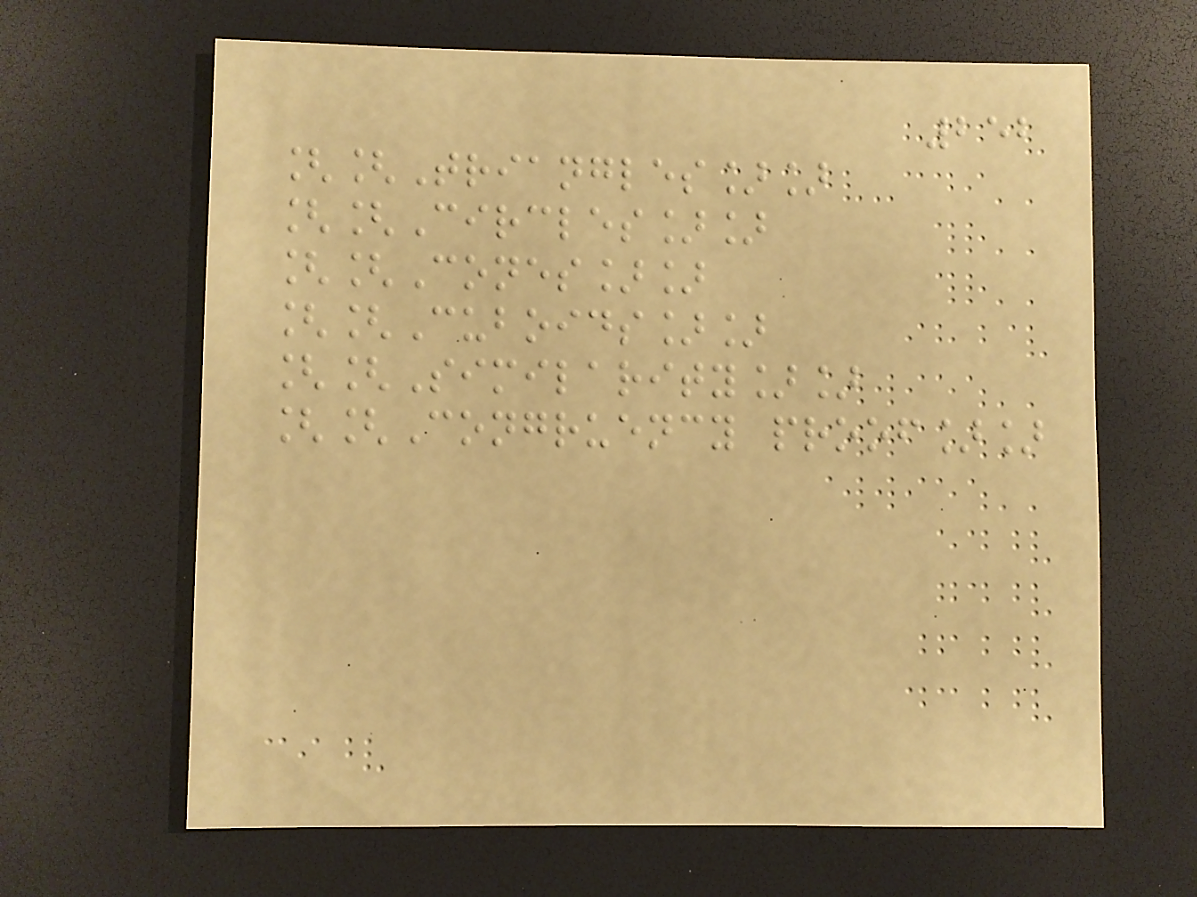252
[[Triangles]]
[[Circles]]
[[Cones]]
[[Cuboids]]
[[Similarity]]
[[Congruency proof]]
